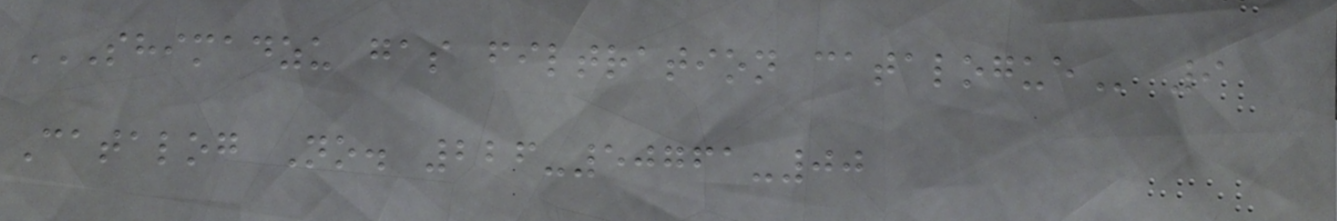SHIMADZU GAS FILTRATION CATALOGUE 9
Catalog No. 226-50761-00
